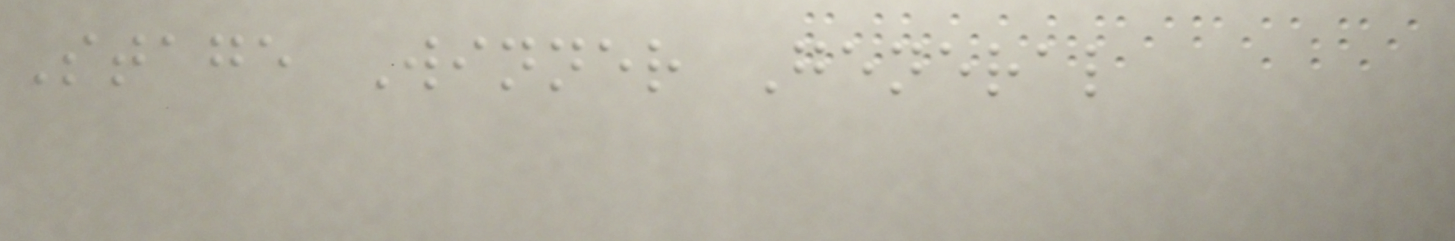Stage Winner General
